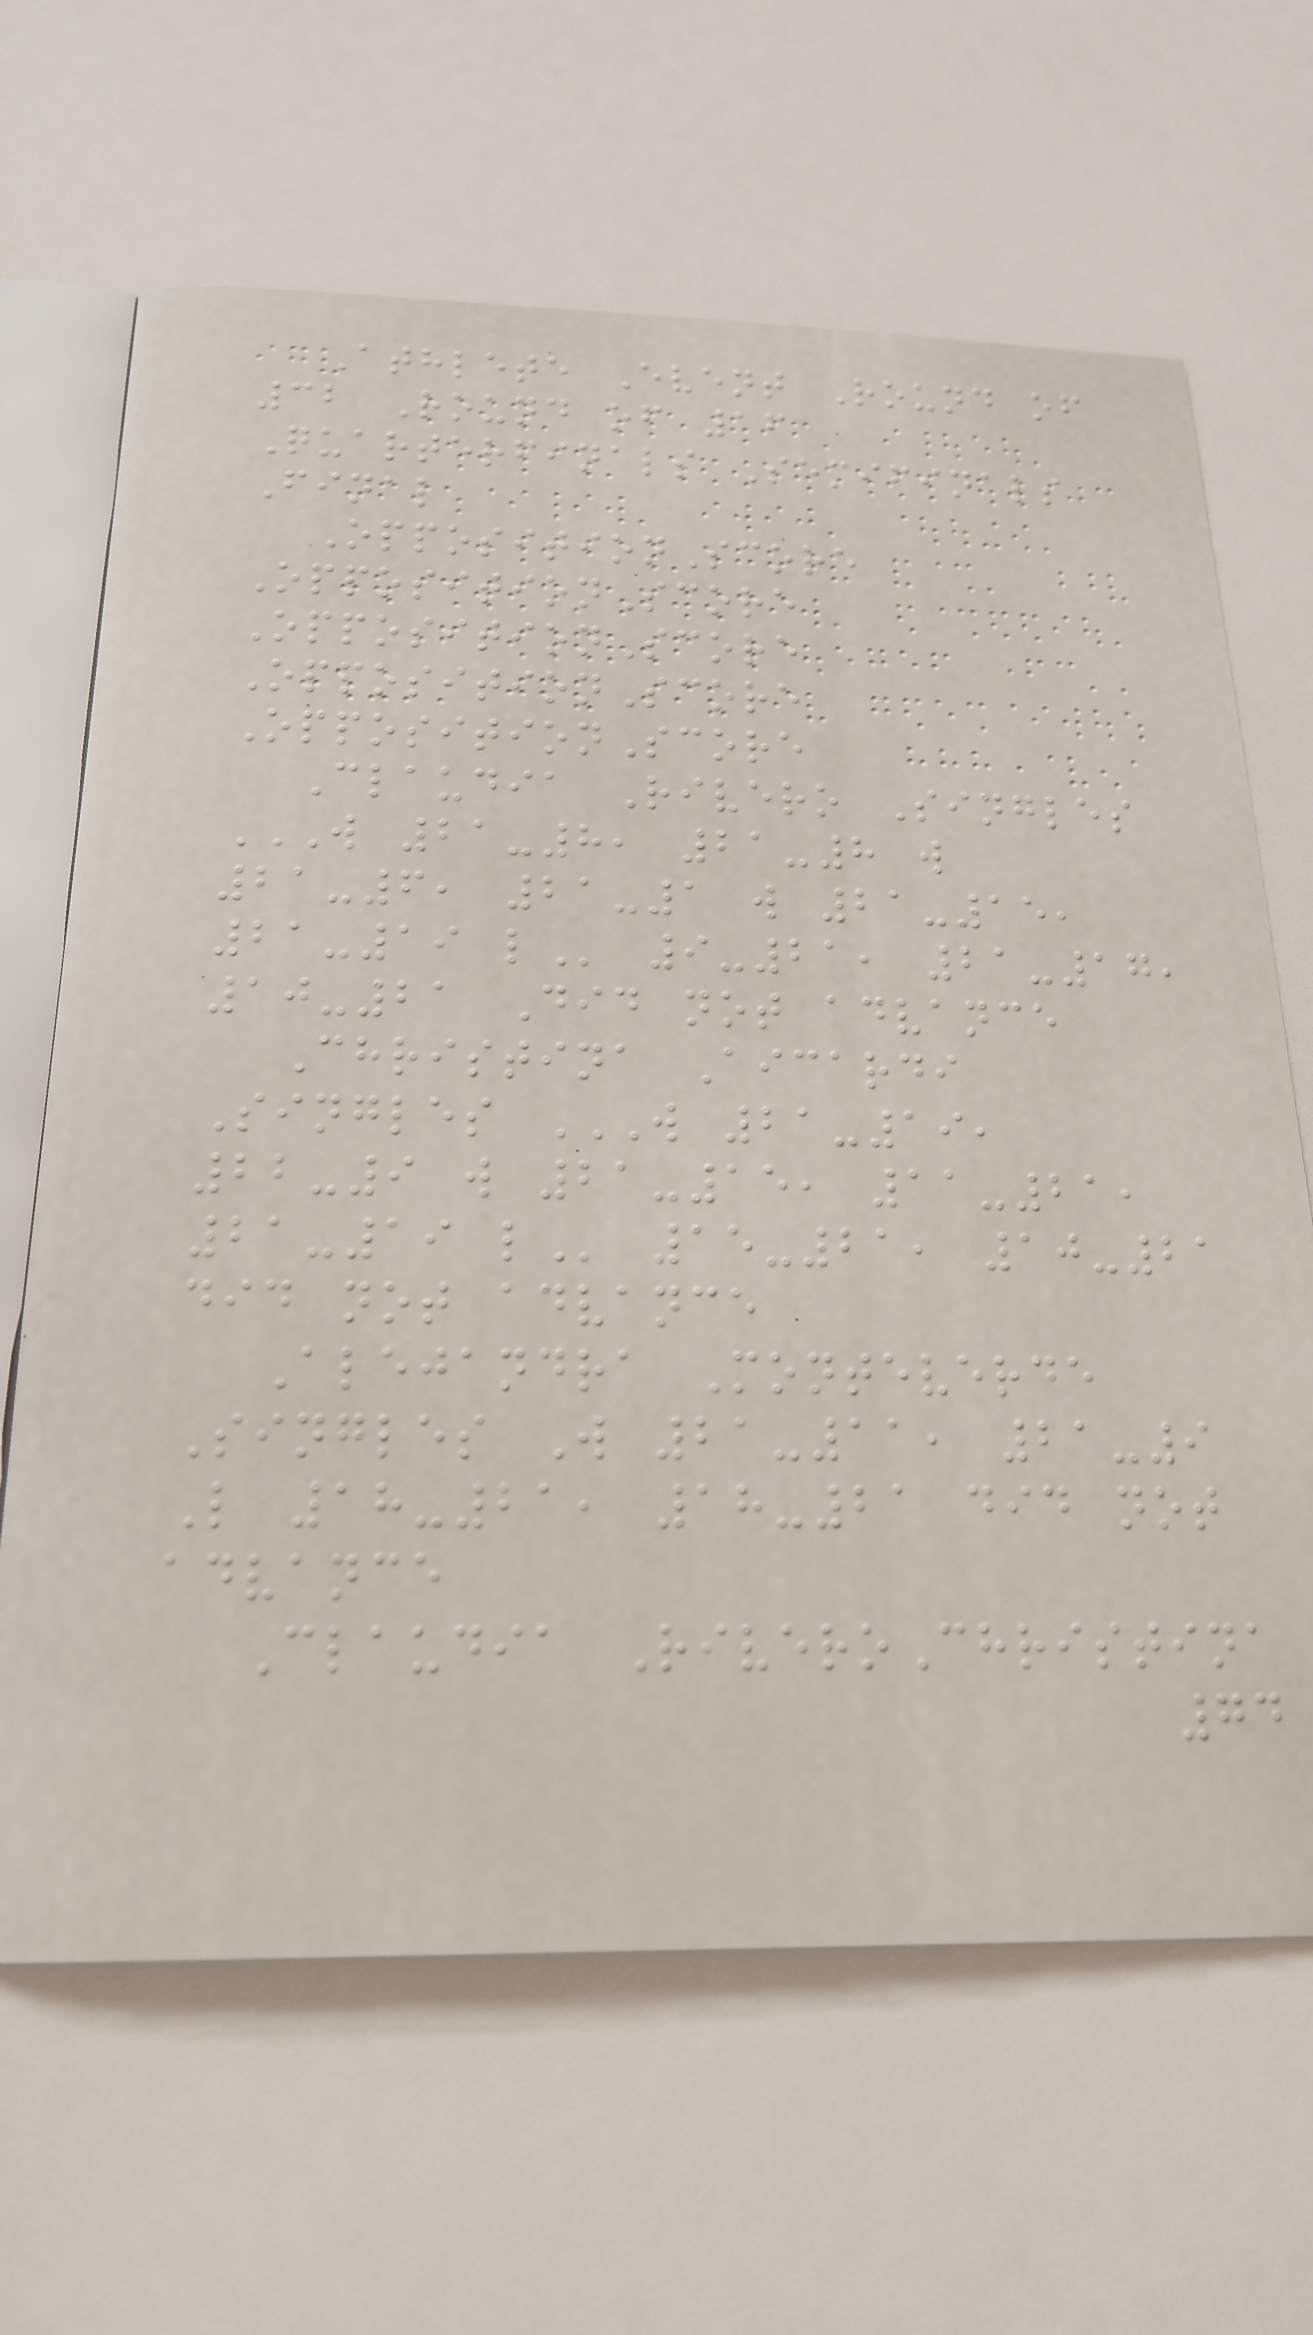Athlete Event Round of
32 Round of 16
Quarterfinals Semifinals
Final
OppositionScore
OppositionScore
OppositionScore
OppositionScore
OppositionScore
Claudia Rivero Singles
W 21-8, 21-8 W
21-6, 21-1 W 21-15,
21-19 L 9-21, 21-17,
10-21 Did not advance
Christina Aicardi
Singles W 21-19,
22-9 W 21-15, 11-21,
21-19 L 15-21, 10-21
did not advance
Alejandra Monteverde
Singles W 21-11, 21-9
L 18-21, 18-21 did not
advance
Claudia RiveroChristina
74
